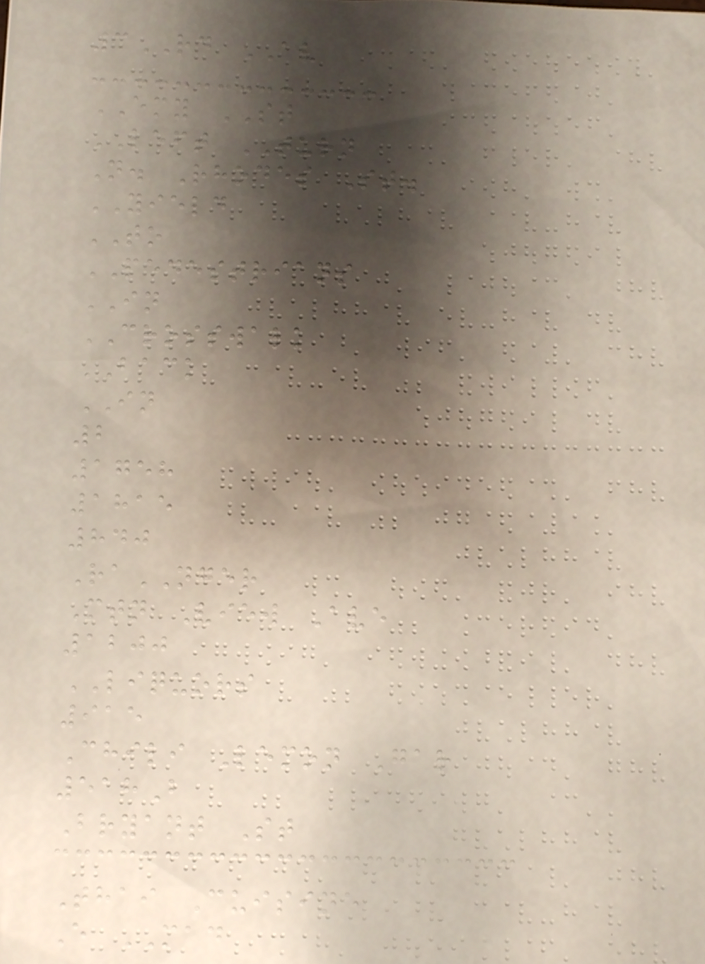3RD AV
EMY ST
LEFT TURN
N. Rhodes St.
YIELD
TO
PEDESTRIANS
IN
CROSSWALK
BACK
IN
2
1758
1815
840
RaNGER
Mtn View Ave
1200
LIQUORS
915
Chili Lemon Gar
518B
Bryant St
Thai Cuisine
E MAD
